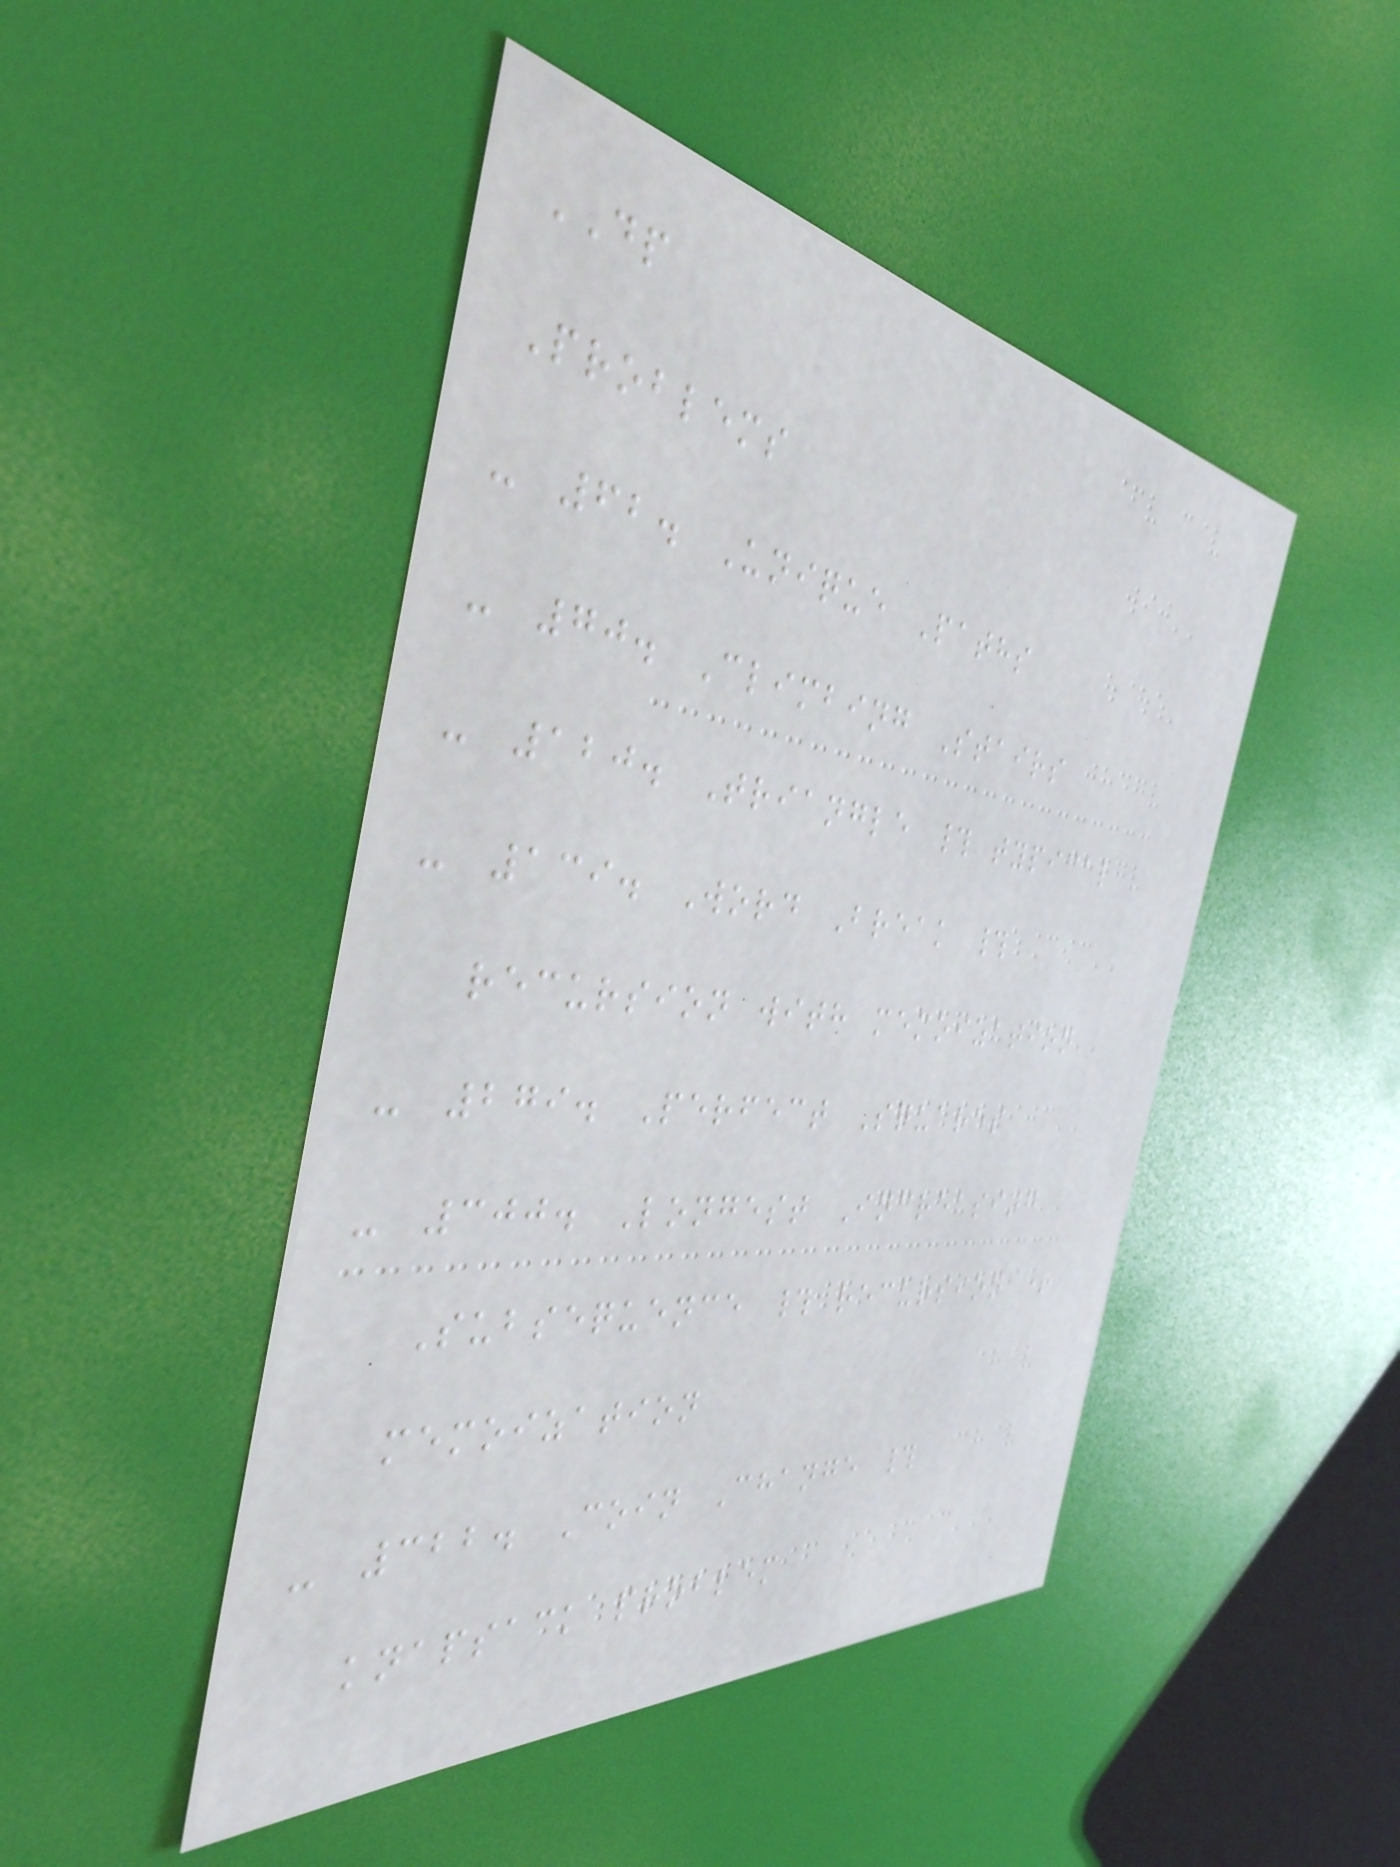DP
Problems
- 62. Unique Paths
- 70. Climbing Stairs
- 120. Triangle # typical
- 139. Word Break #
recursion with memoization
- 279. Perfect Squares
- 300. Longest Increasing
Subsequence # recursion +
memoization
- 322. Coin Change #
knapsack problem
